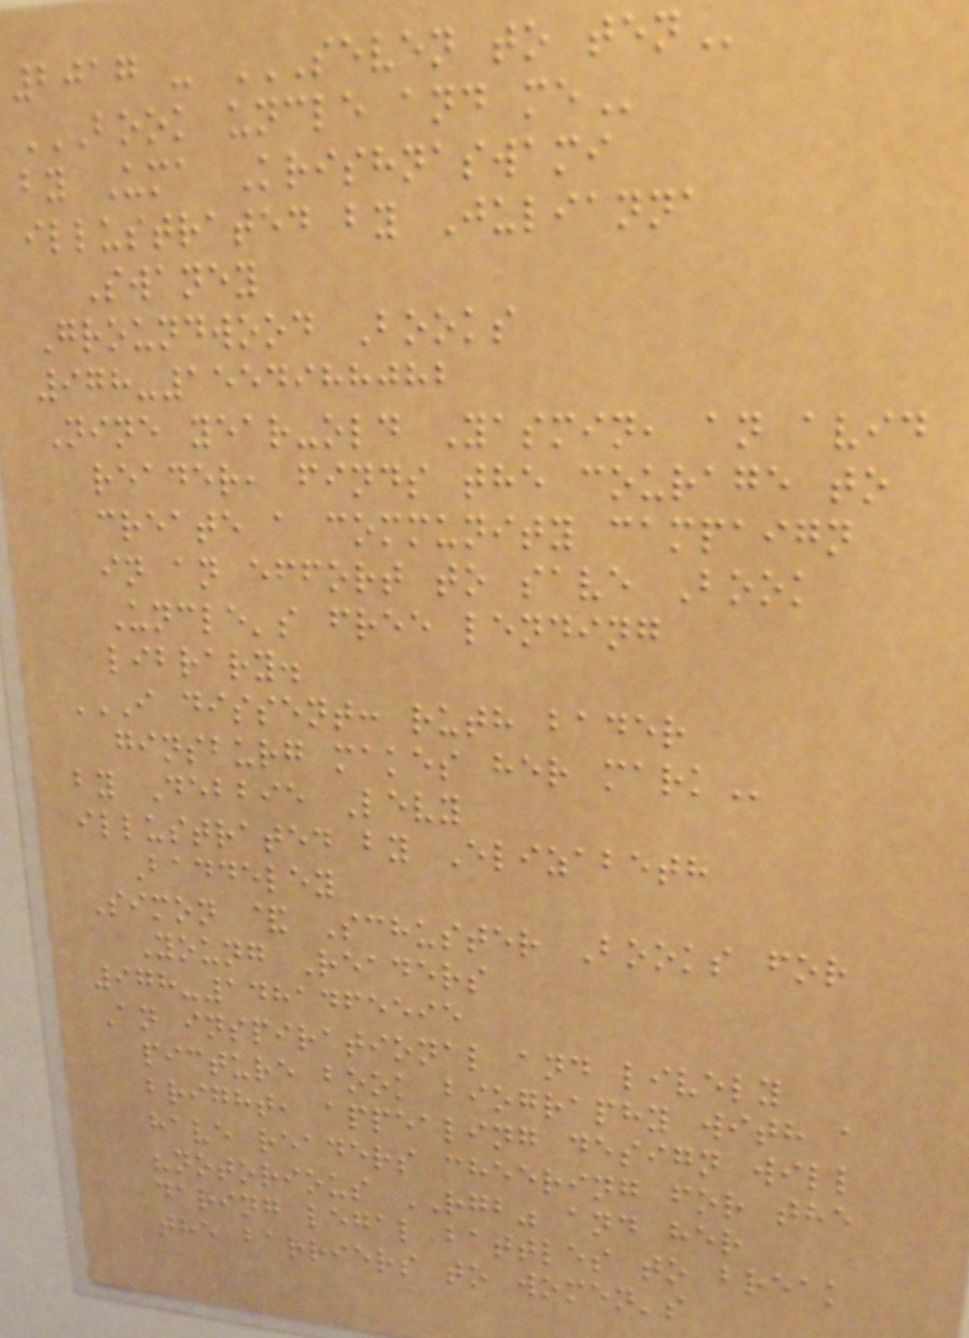2017 - SEVEN TO TEN
BOOK UNCLE AND ME
by Uma Krishnaswami
illustrated by Julianna
Swaney
Groundwood Books
978-1554988082
Nine year-old Yasmin, an avid
reader, finds the courage to
create a community campaign
in an effort to save Book
Uncle's free lending
library.
I DISSENT: RUTH BADER
GINSBURG MAKES HER MARK
by Debbie Levy
illustrated by Elizabeth
Baddeley
Simon & Schuster Books for
Young Readers
978-1481465595
An inspirational and lively
picture book biography with a
bright, appealing design will
have readers cheering for the
"notorious RGB" and her
daring legal battles to break
the barriers to women's
